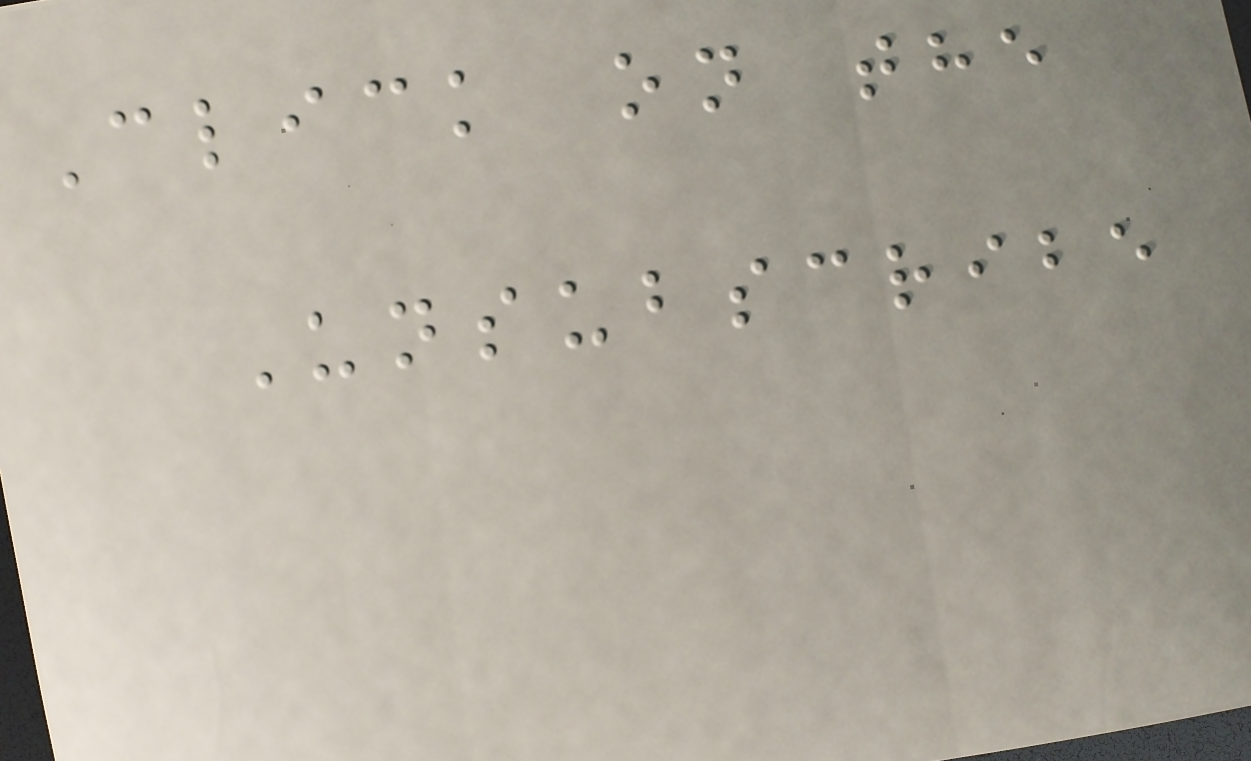Click on the
Unsubscribe
